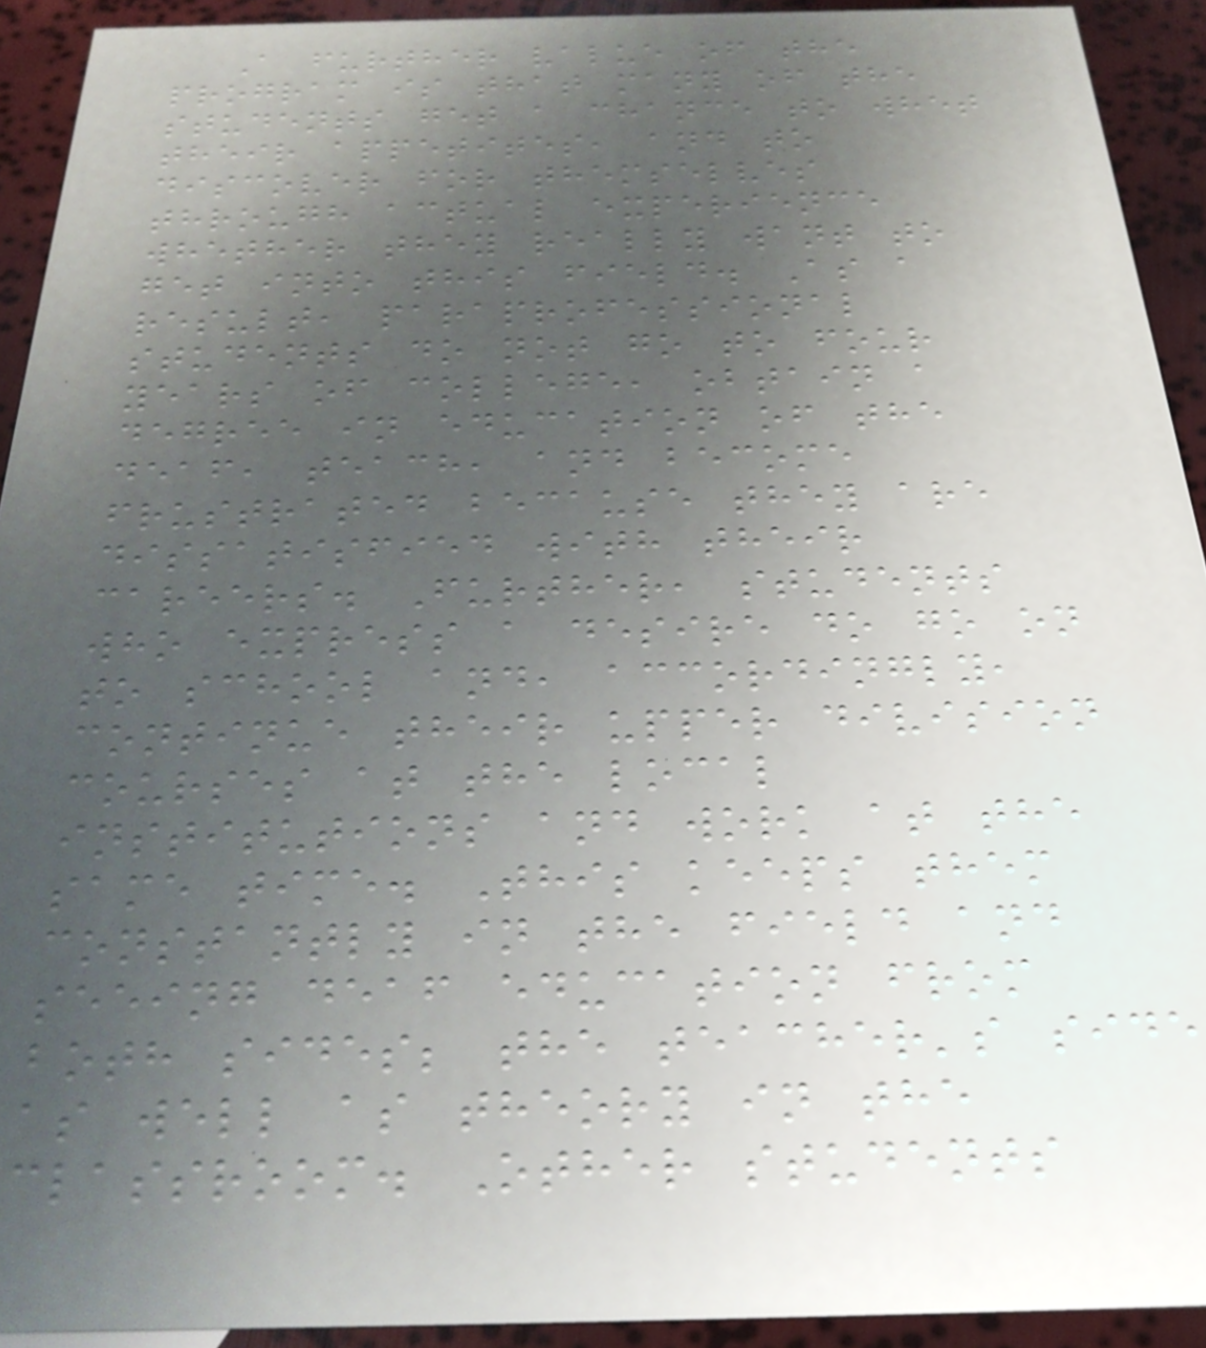A further value of the
program is that many of the
students get a chance to whet
their appetites, and to
discover for themselves
through actual experience
whether they really want to
get into this field. As a
result, paraprofessional
students do not go to four
years of college, obtain a
degree in education of the
deaf, teach, and become
frustrated because they are
dissatisfied with their
careers. Further, students
who express a desire do go on
to school and, accordingly,
continue their upper division
courses at the local
institutions and work at the
same time. This keeps them
constantly in the field and
seeing deaf education from
both sides; the teacher's side
as well as theory in the
classroom. Other students
